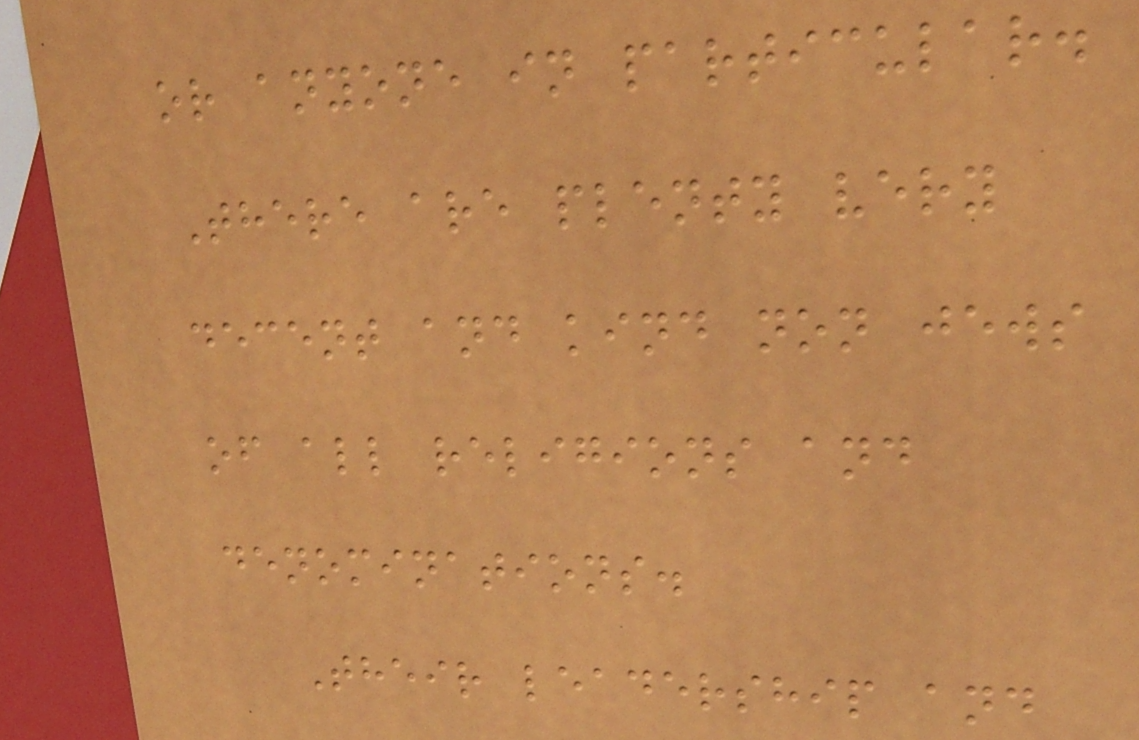or anyone in particular.
There are plenty very
decent and kind non jews
of all religions and
denominations.
Their leadership and
